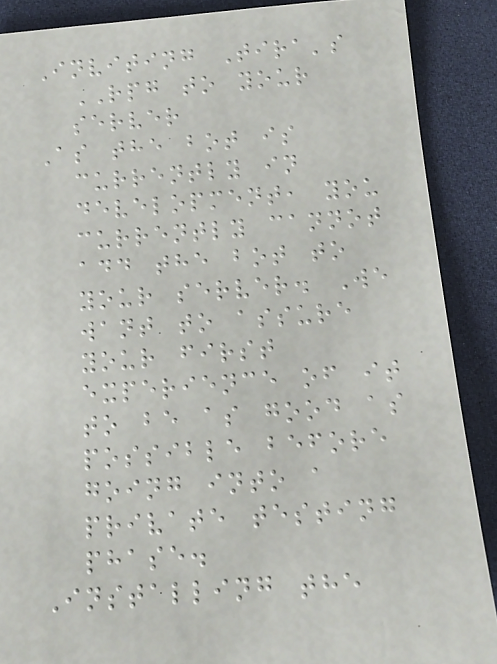Inviting Tira's
RPG to your
server
As the bot is
currently in
development, you
currently cannot
add the bot to
your server. We
want to assure
your first
experience of it
to be as good as
possible before
going into a
private testing
phase.
Installing the
